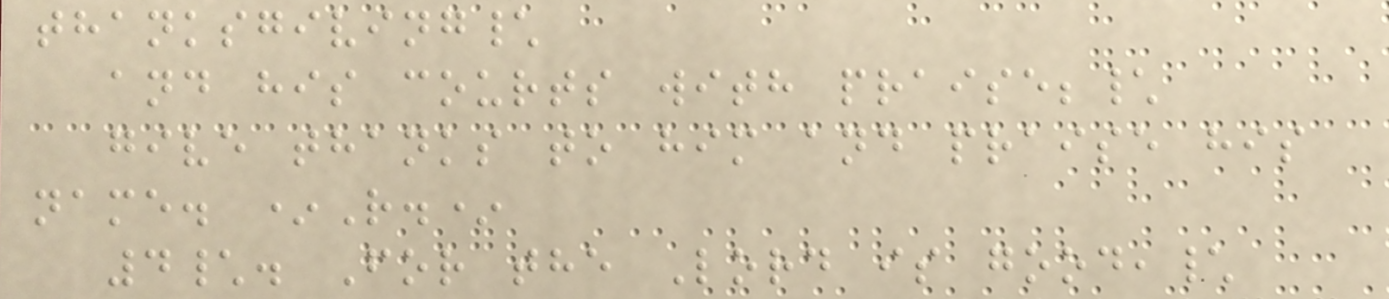thanksgiving\
and his courts with praise;\
give thanks to him and praise his
name. *R.*
4\. For the Lord is good,\
